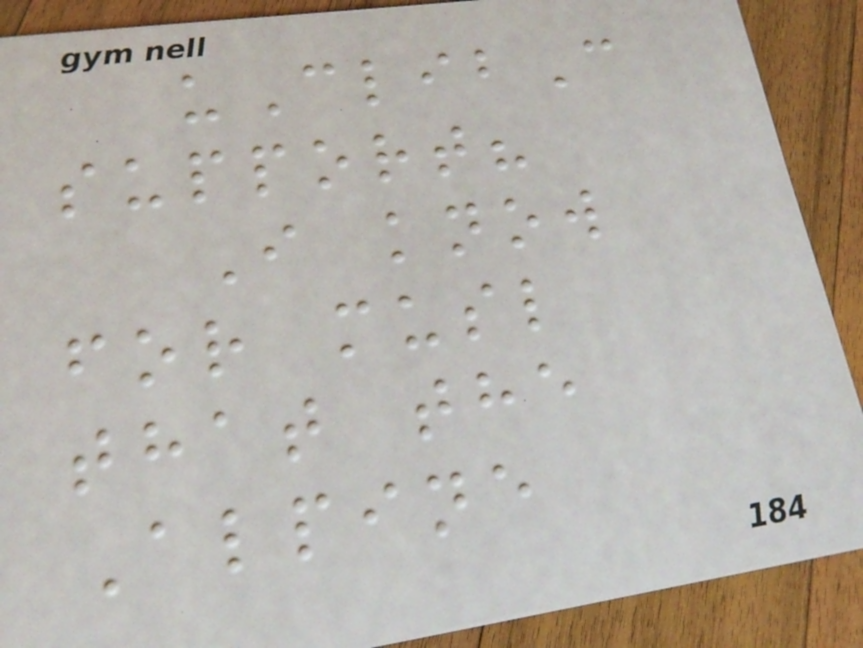uClibC
support?
I know
for musl
that the
Alpine
